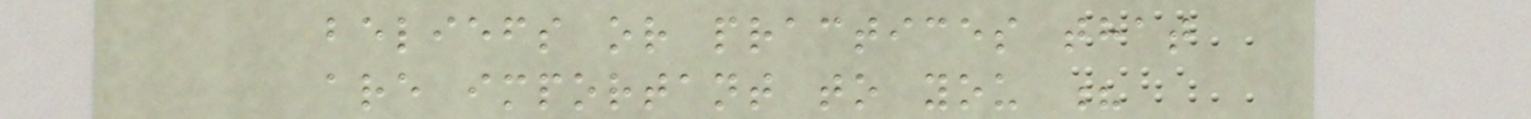beliefs or practices that
are important to you ?
